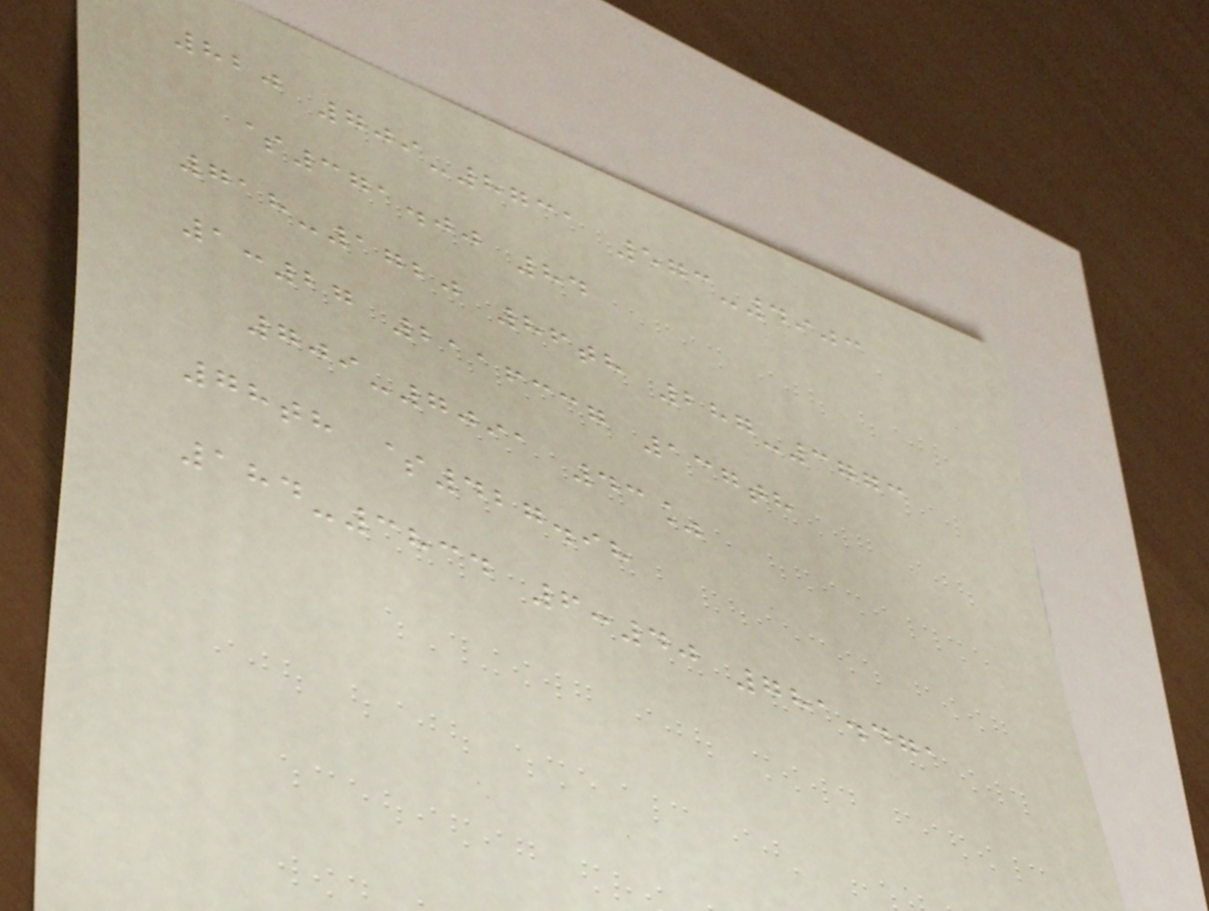820 709-8731 573-4903
$371.00 84
718-1720 86th 287-3773
1:27 2116337 137th
709-7091 43%
78th $427.98
184-3834 6:40 781.471
